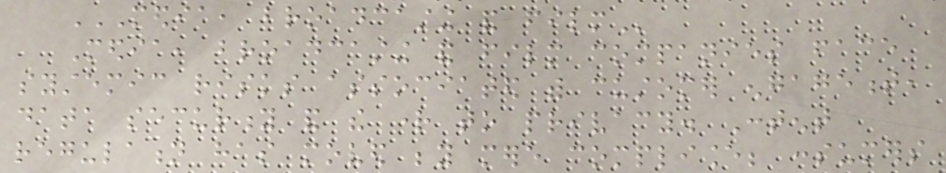MEDIA, BROADCASTING AND FILM
Media, broadcasting and film companies face
systemic risks associated with customer engagement,
data security and the right to privacy. Content
regulation has moved beyond mere compliance; consumers
